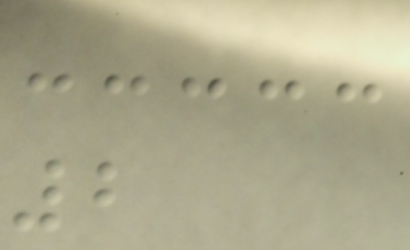2
